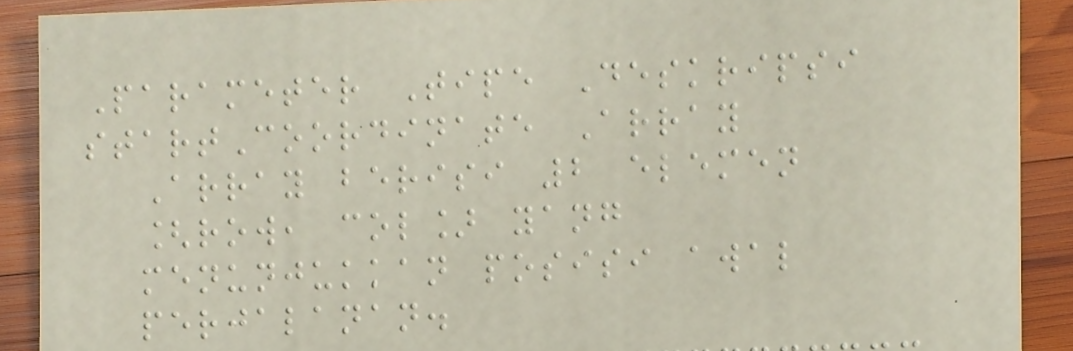Parameter Tipe Deskripsi
startCoordinate Array
Array berisi 2 elemen
[row, col] yang
menunjukkan posisi awal
perjalanan.
